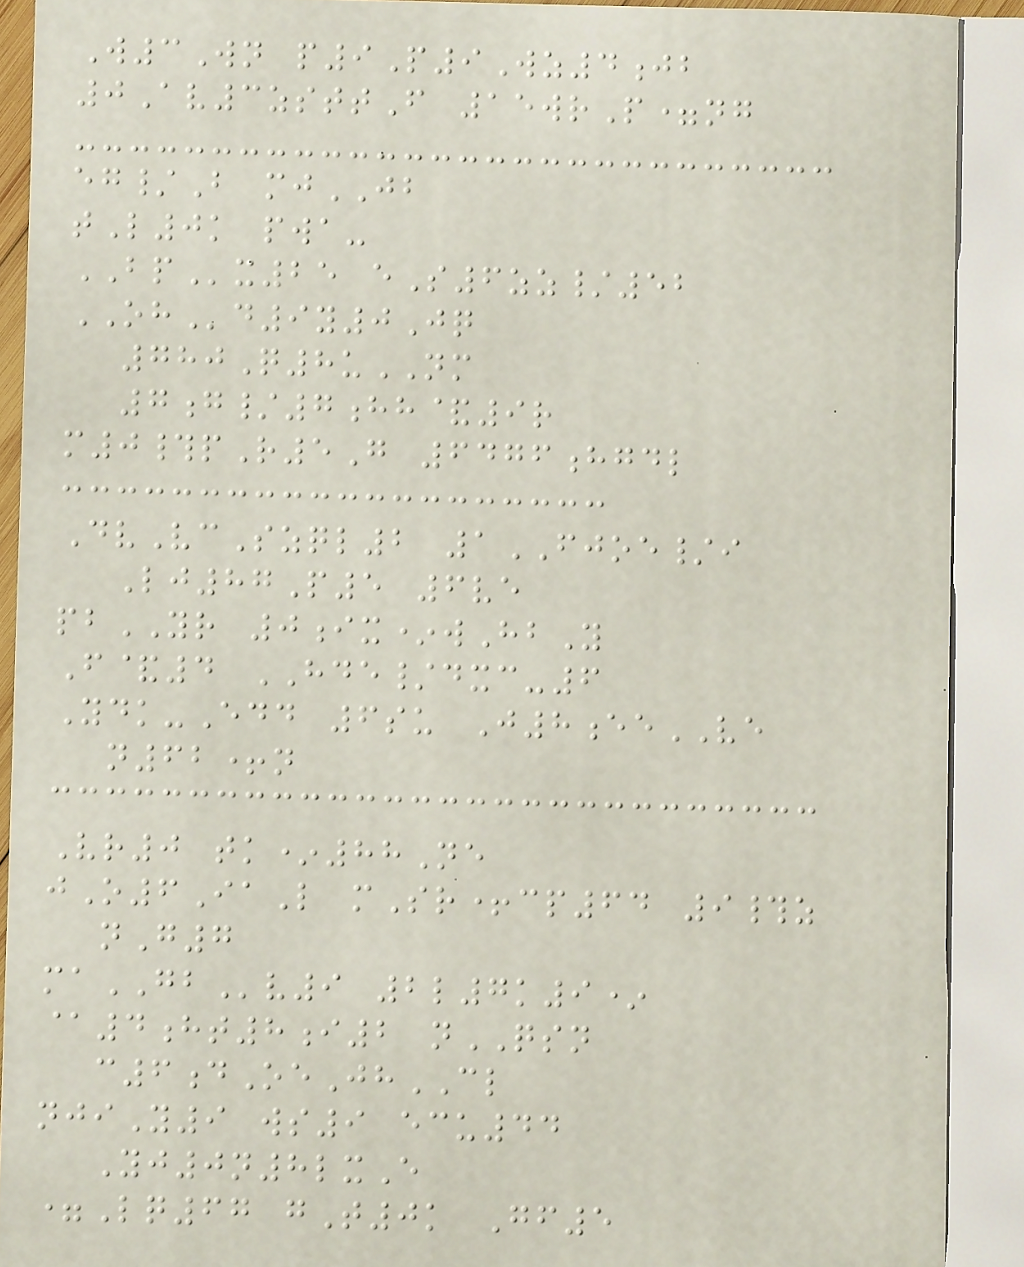W3Wn p9P9Wz4jb
0Av3zsttF 15wrP=ng
eg/B mjJB
tL0k pwa-
BPx25 eS6zz/52
OHd9y0Jq
780Q8uNM
7g/7hh&9r
m0#pR5G 6476hgdl
DvVcSzql2 1FJOE/i
Lj87P5 6ve
pbYR 0ix*wHbY
F&4 HDE/dxc-6
Ydk-Edd 6su J8eeVE
n62+n
Vr0 tk*88Ne
jO6IaL mSr+cp64 9#z
nG7
maGBv9 2l7k9*
@4ht8i2 nQSN
c6dOeJhCL
njiY9 ws9 ecu44
Yj0n8lxE
=Lq67 gT0k Gf5
